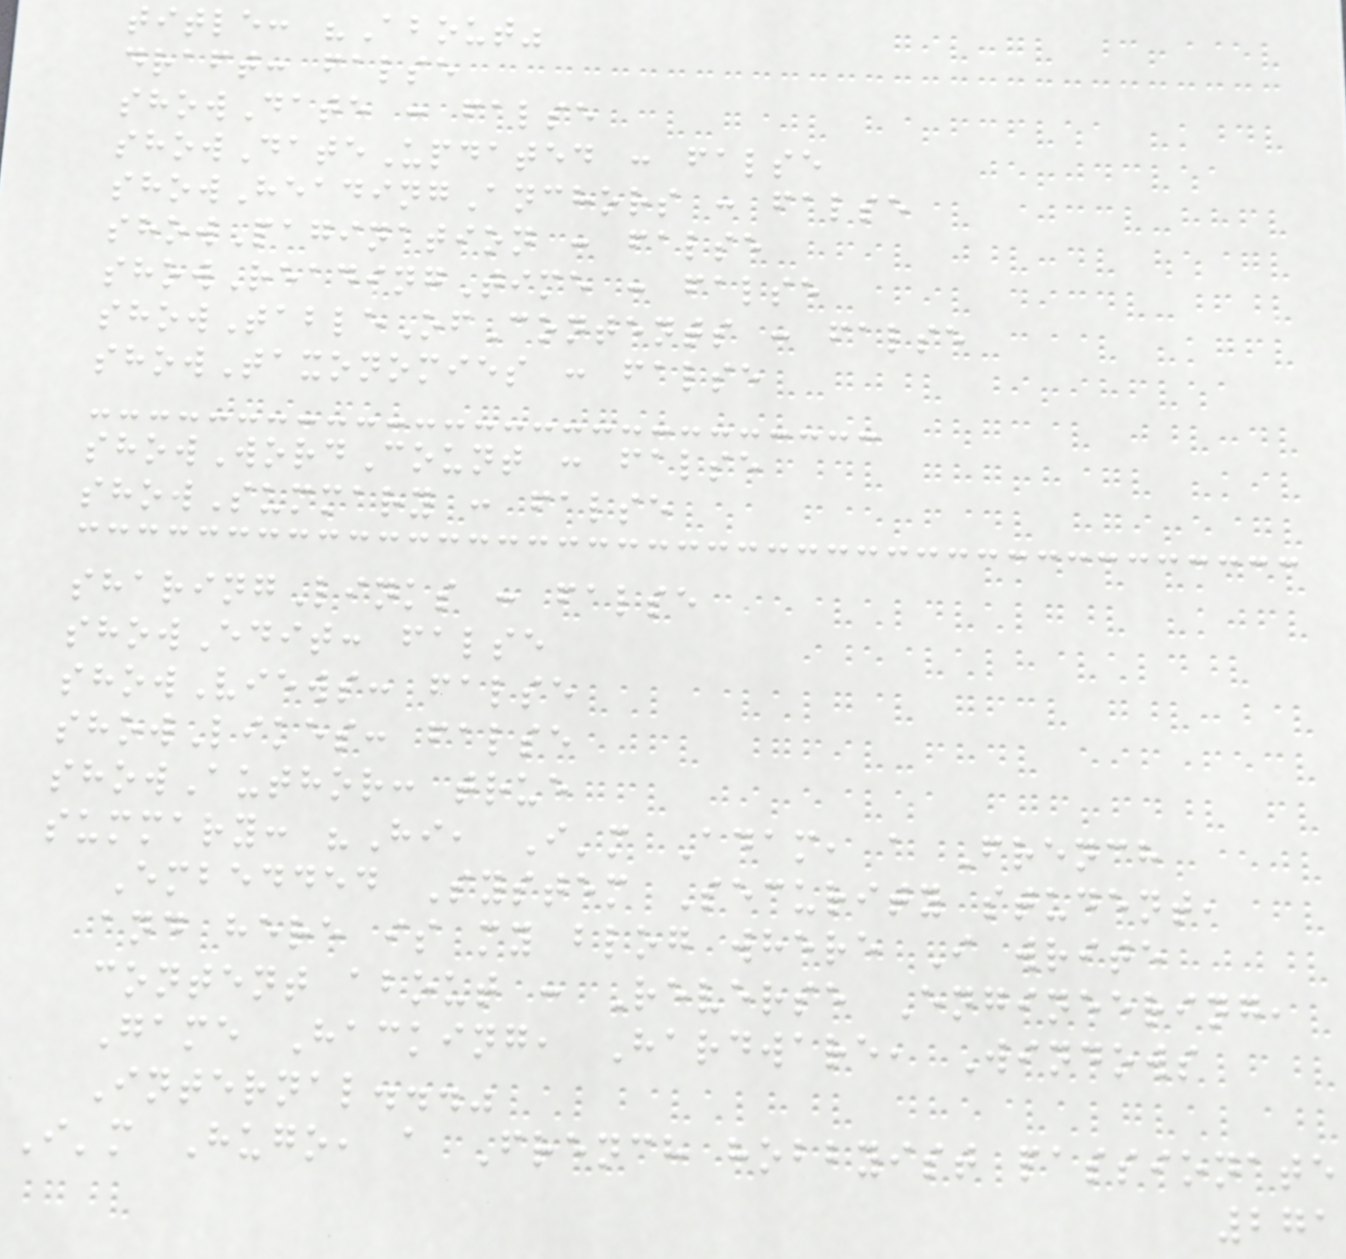title: "About"
draft: false
showDate : false
showDateUpdated : false
showHeadingAnchors : false
showPagination : false
showReadingTime : false
showTableOfContents : false
showTaxonomies : false
showWordCount : false
showSummary : false
sharingLinks : false
showEdit: false
showViews: false
showLikes: false
showAuthor: true
summary: "Hi, I'm Adam, a French
Embedded System Security student,
and here is my blog where I write
content about : Reverse Engineering,
Game Hacking, Hardware, Windows
Internal..."
I'm Hugo, a French hobbyist passionate
271
